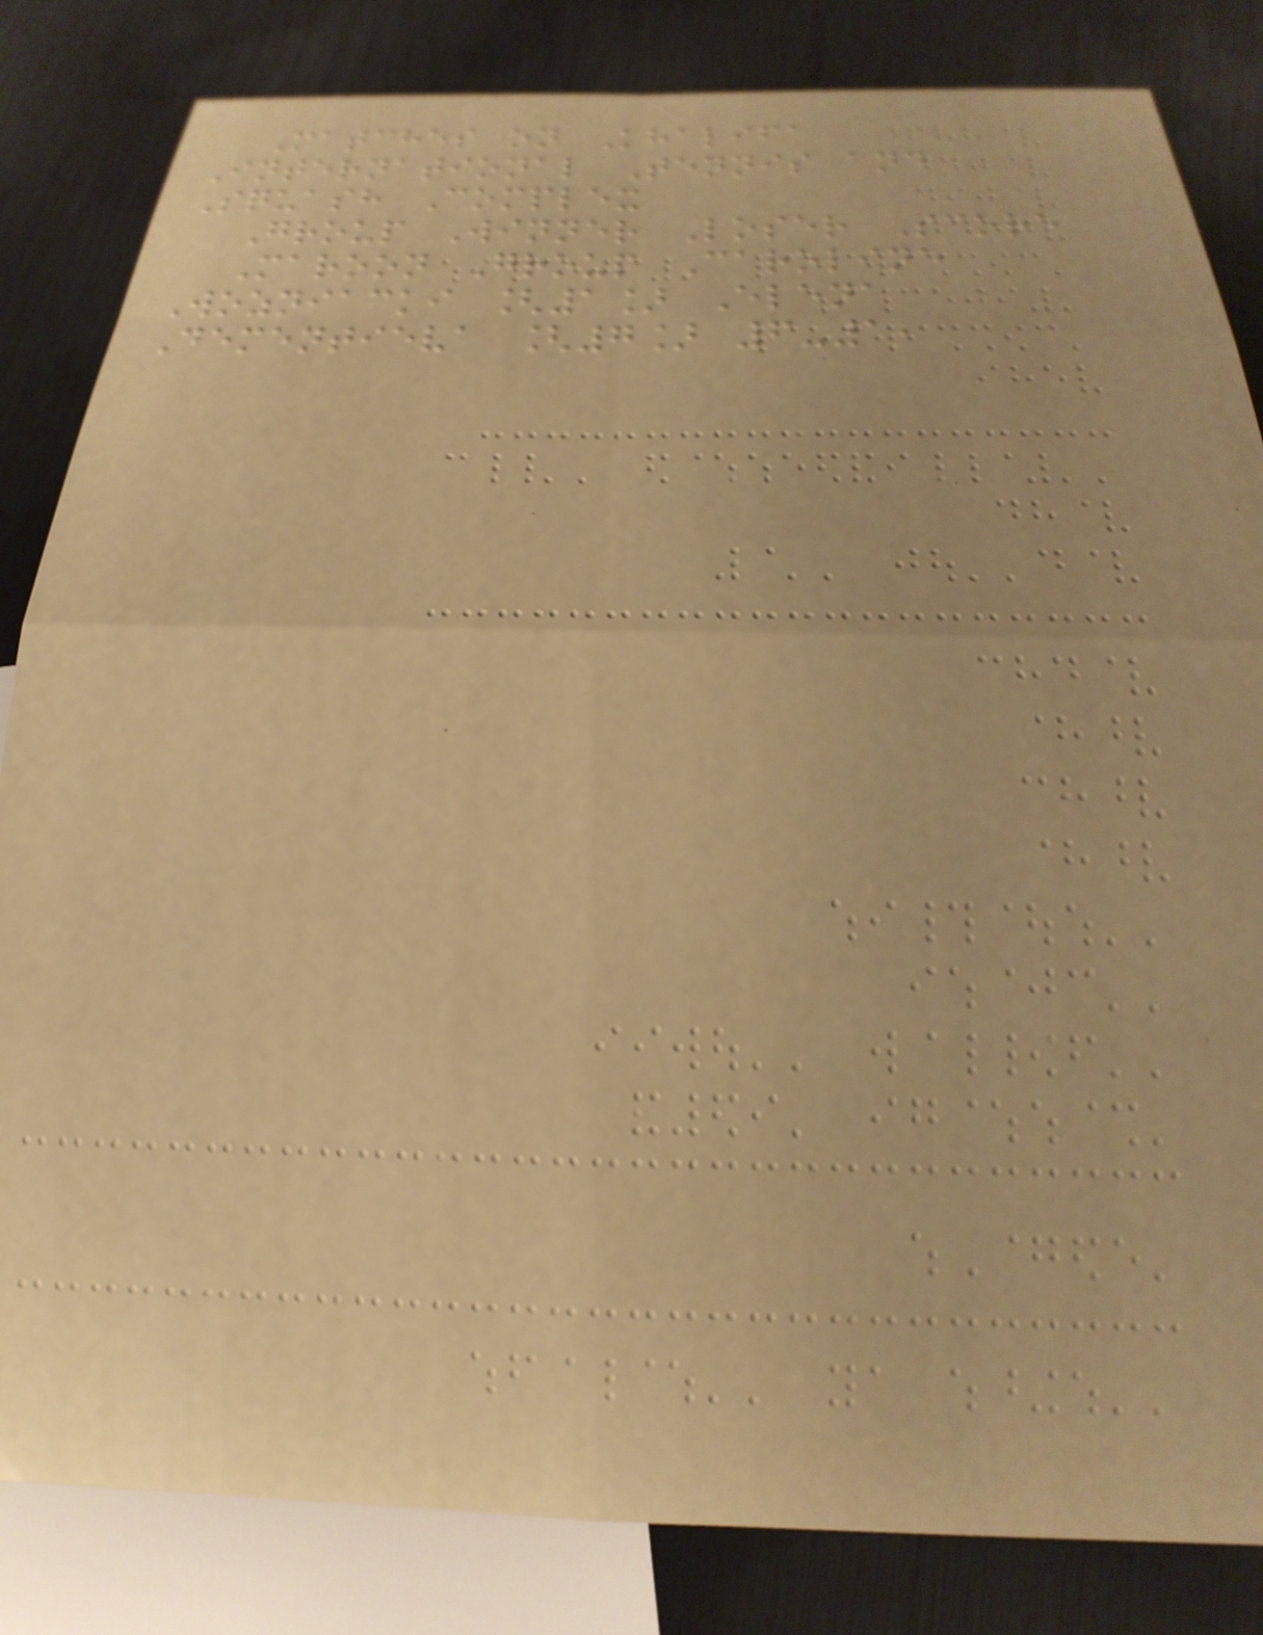Matches on Khalifa
International Tennis and
Squash Complex
Group Winner Loser Score
Maroon Group Caroline
Wozniacki [1] Elena
Dementieva [7] 6-1,
